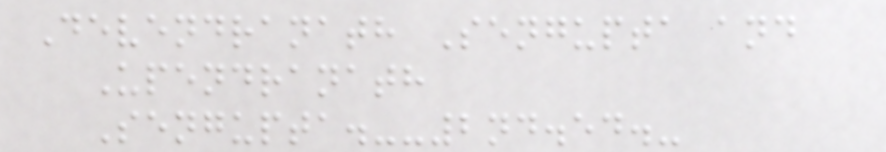Devendranath Sengupta and
Upendranath
Sengupta.--2nd.ed.-
